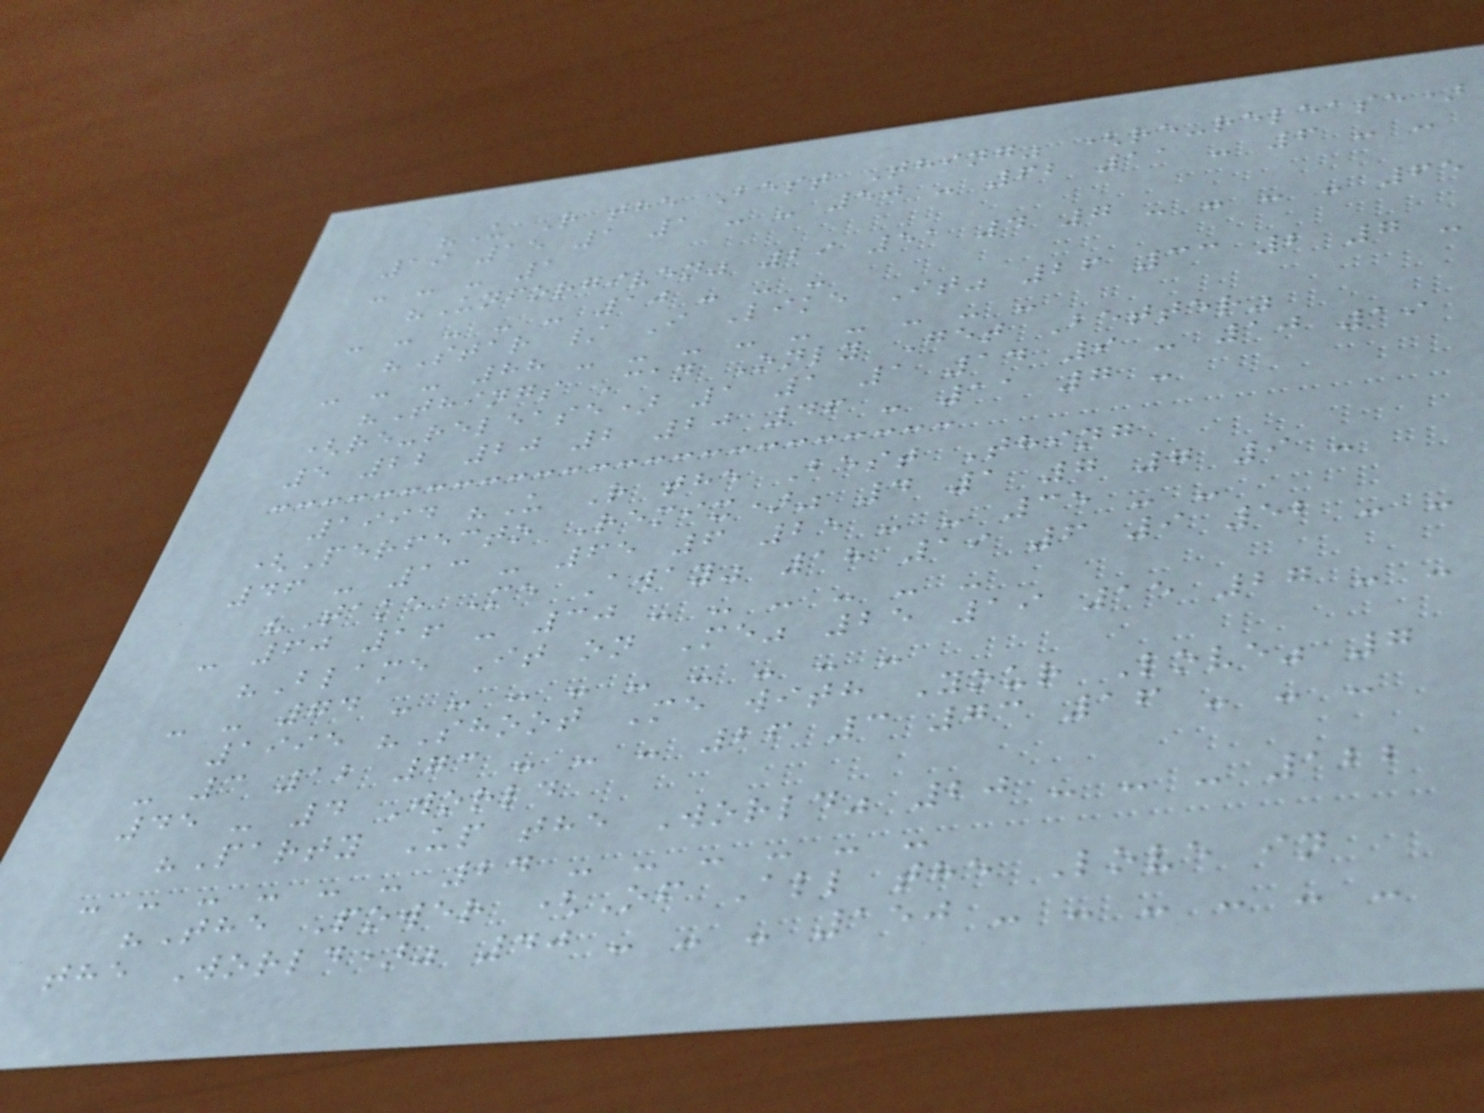"U R the Best Thing" (re-release)
19 15 1 1 - - 50 - 62 11 - 6 - -
- - - 1
"Unforgiven" 29 51 4 7 - - - - 65
- - - - - 10 - - -
"Star / I Like It" 26 33 2 7 -
- - - 88 - - - - - - - - -
"Things Can Only Get Better"
(re-release) 1 1 1 14 9 - 10 19
5 22 20 2 20 46 - 11 7 -
1994 "U R the Best Thing
(Perfecto Remix)" 4 1 7 7 9 -
46 - 13 - 65 6 25 - - 35 - -
"Take Me Away" 18 19 6 9 52 - -
- 60 16 - 30 - - - - - -
"Blame It on Me" 25 19 15 27 - -
- - 74 - - - - - - - - -
1995 "Shoot Me with Your Love" 7
- 3 12 73 - - - 26 3 73 16 - - -
45 - 4 World
"Party Up the World" 20 - - - 122
- - - - - - 24 - - - - - -
"The Power (Of All the Love in
the World)" 40 - - - 150 - - - - - -
